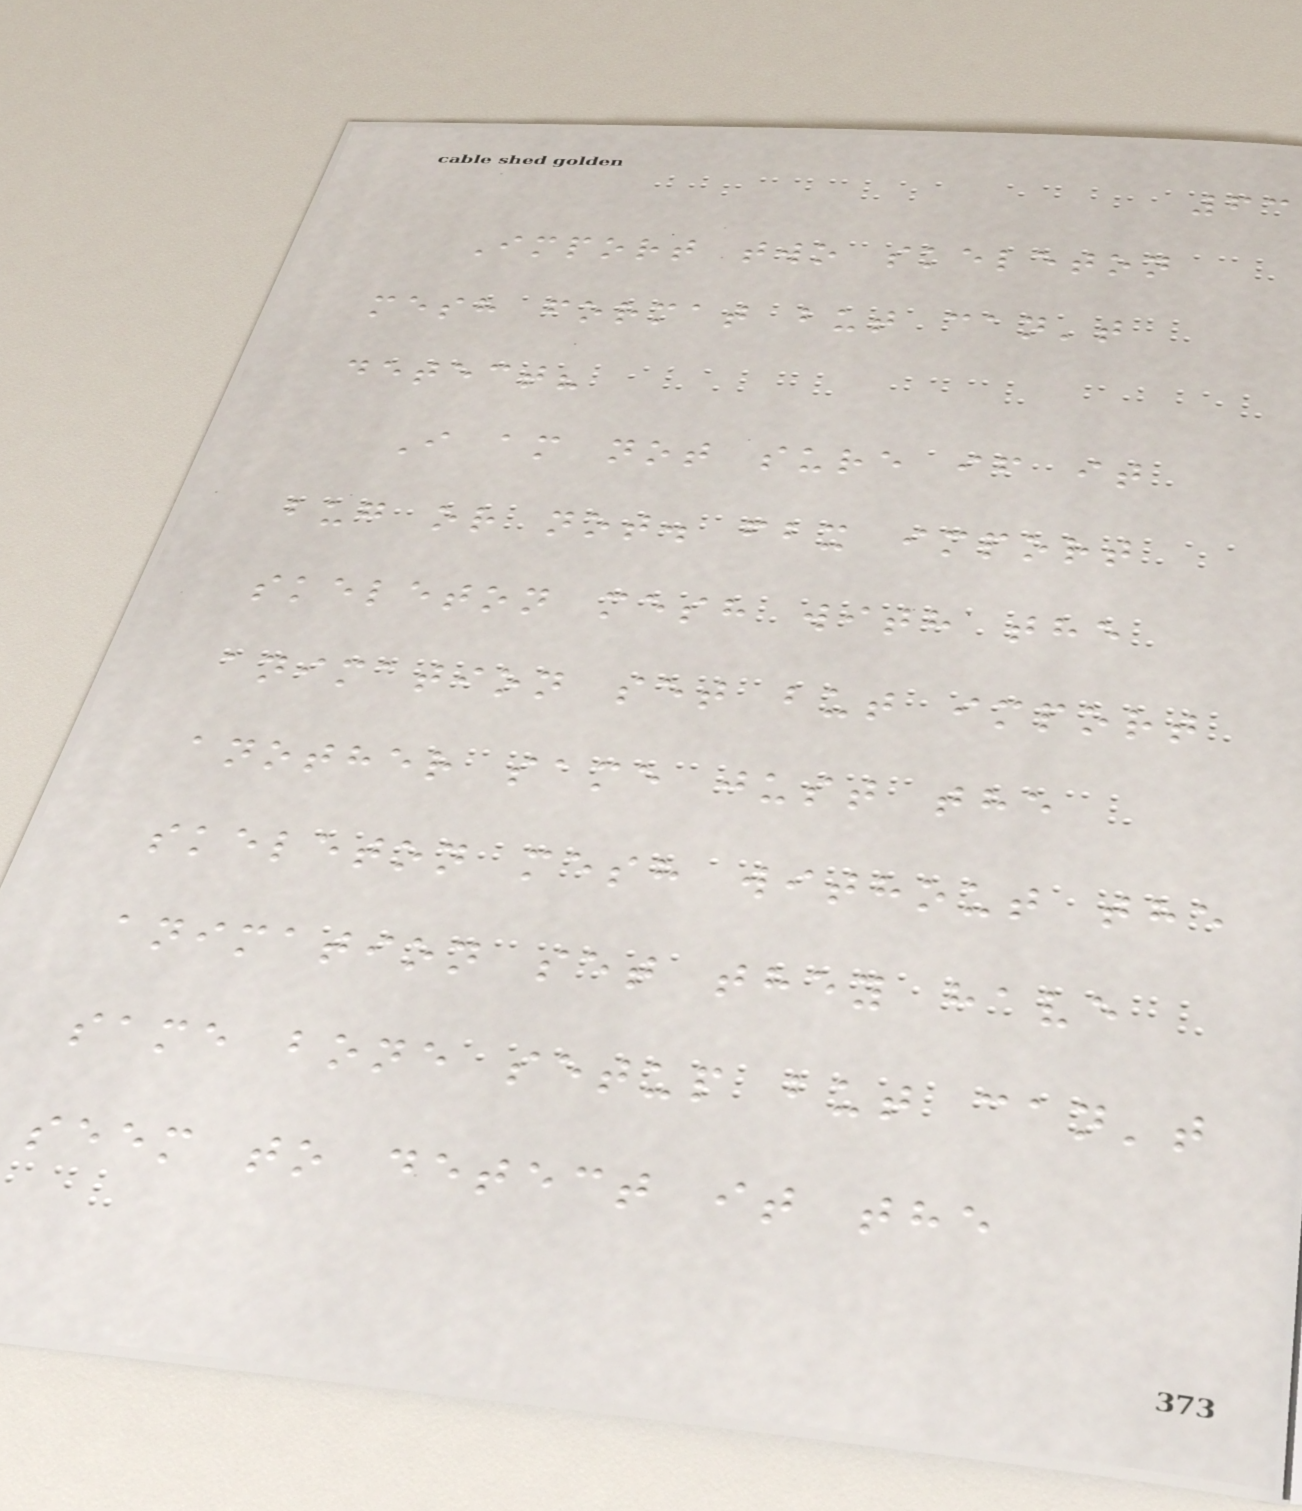63
Import two skeleton
mesh format but can't
detect?
I am not sure if it
bug or not. fbx import
skeleton mesh with the
animation set but import
another same just the
skeleton mesh without the
animation set they have
same bone setup but can't
seem to detect it the
